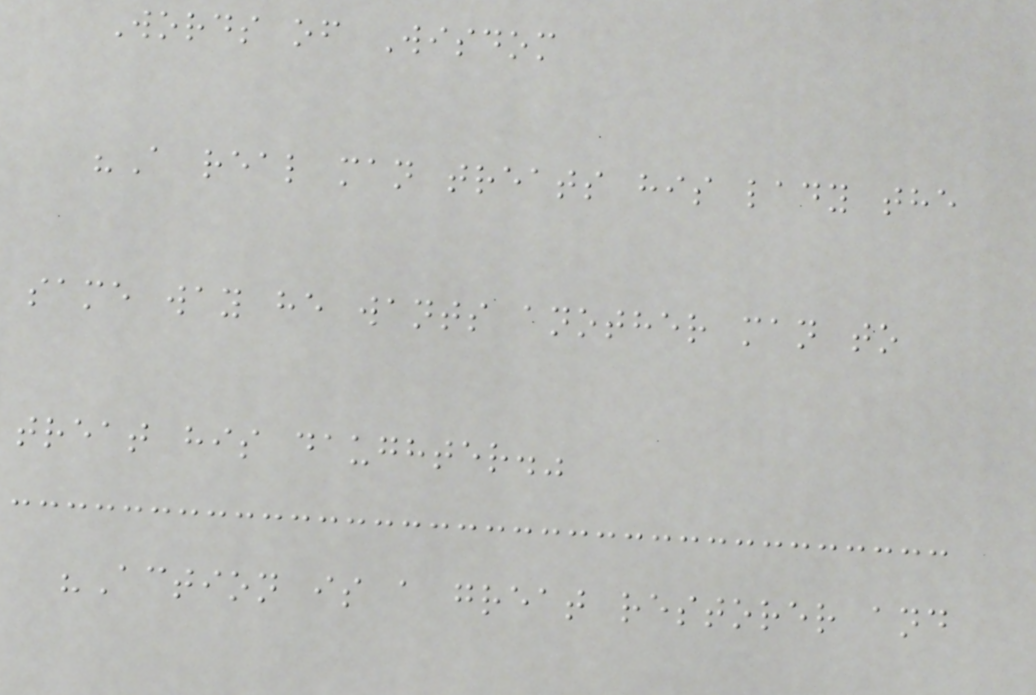Words of Wisdom
"A real man treats his lady the
same way he wants another man to
treat his daughter."
"Action is a great restorer and
